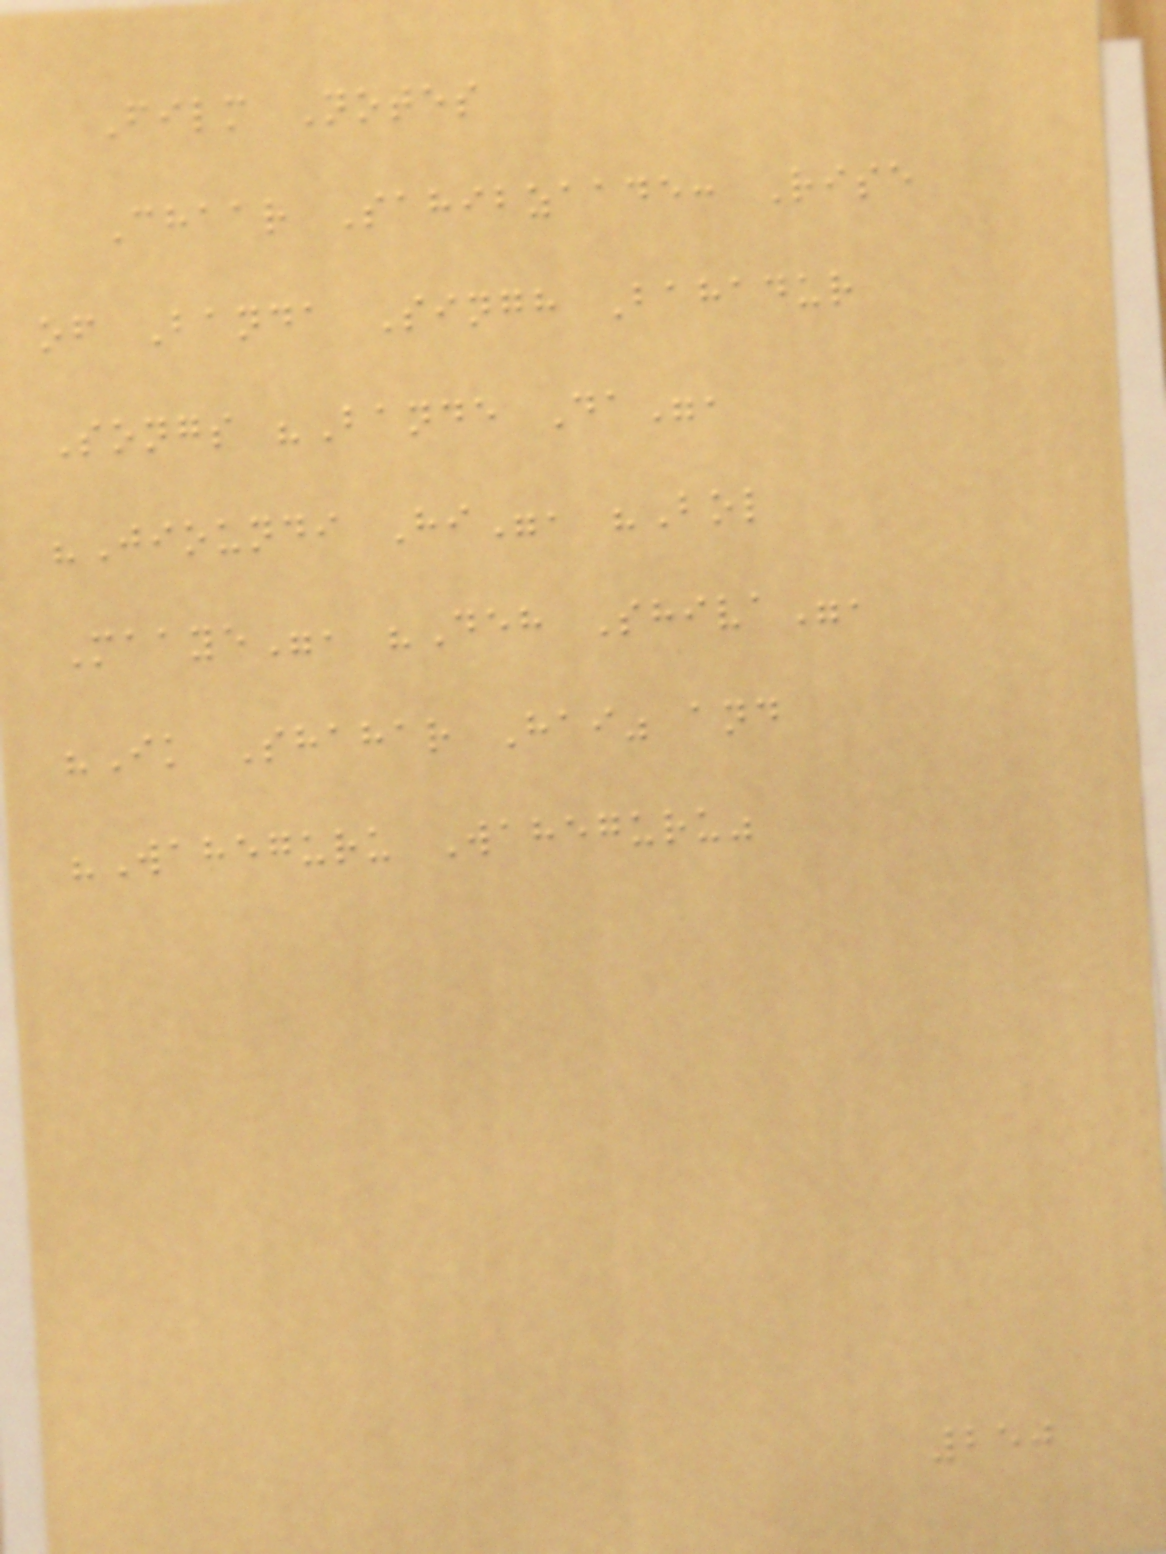Film Notes
Chaar Sahibzaade: Rise
of Banda Singh Bahadur
Songs "Bande Da",
"Jioundi Hi", "Bol
Maaye", "Deh Shiva",
"Ik Shahar Hai" and
"Waheguru Waheguru"
250
